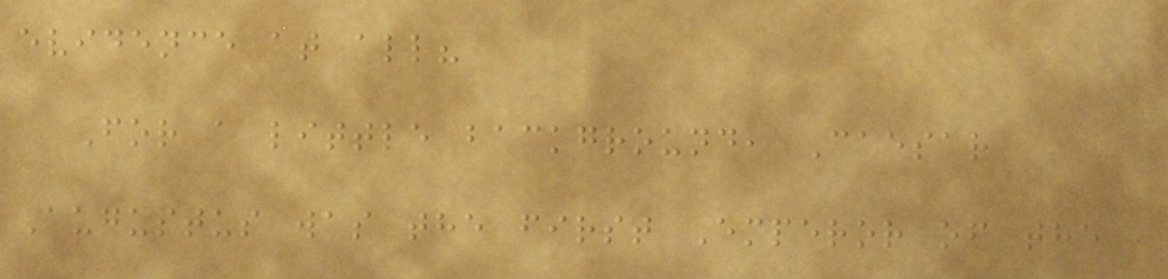evidence at all?
For a little background, Caesar
Augustus was the first Emperor of the
